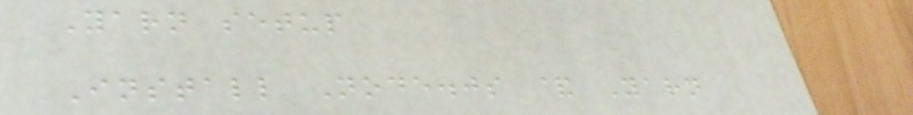Yarn setup
Install Node.js & Yarn
